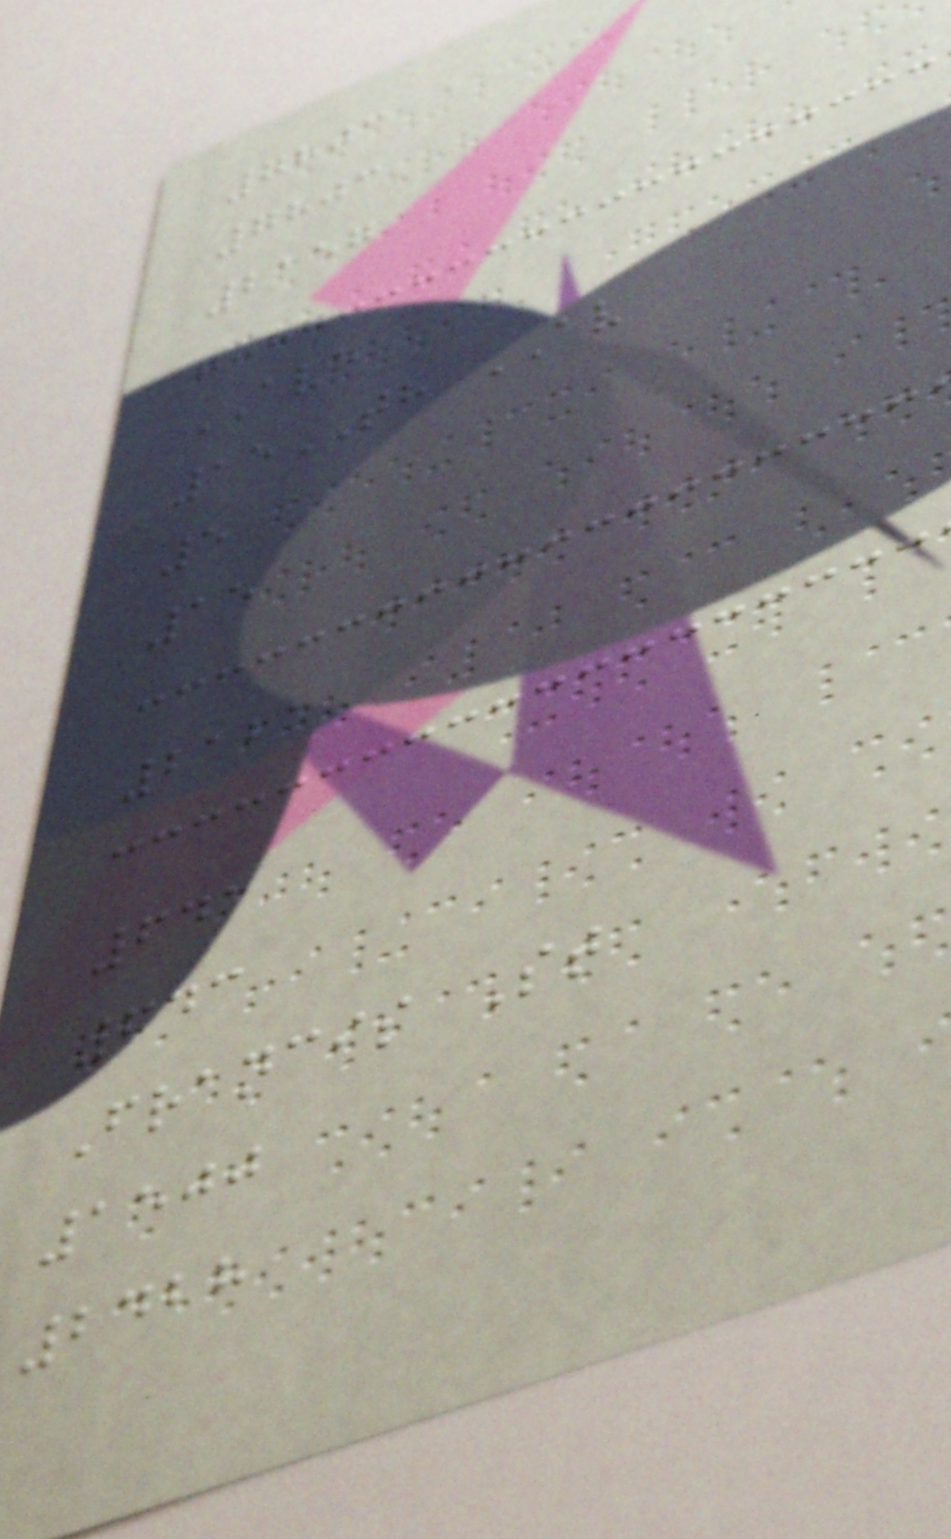7803
7803
2157
AVE
15TH AV
5
15
2121
641
643
Francis St
1500
2428
